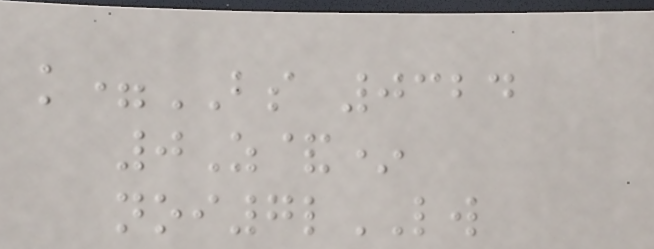k=BS 0324
0Z&*
noi7lLW
